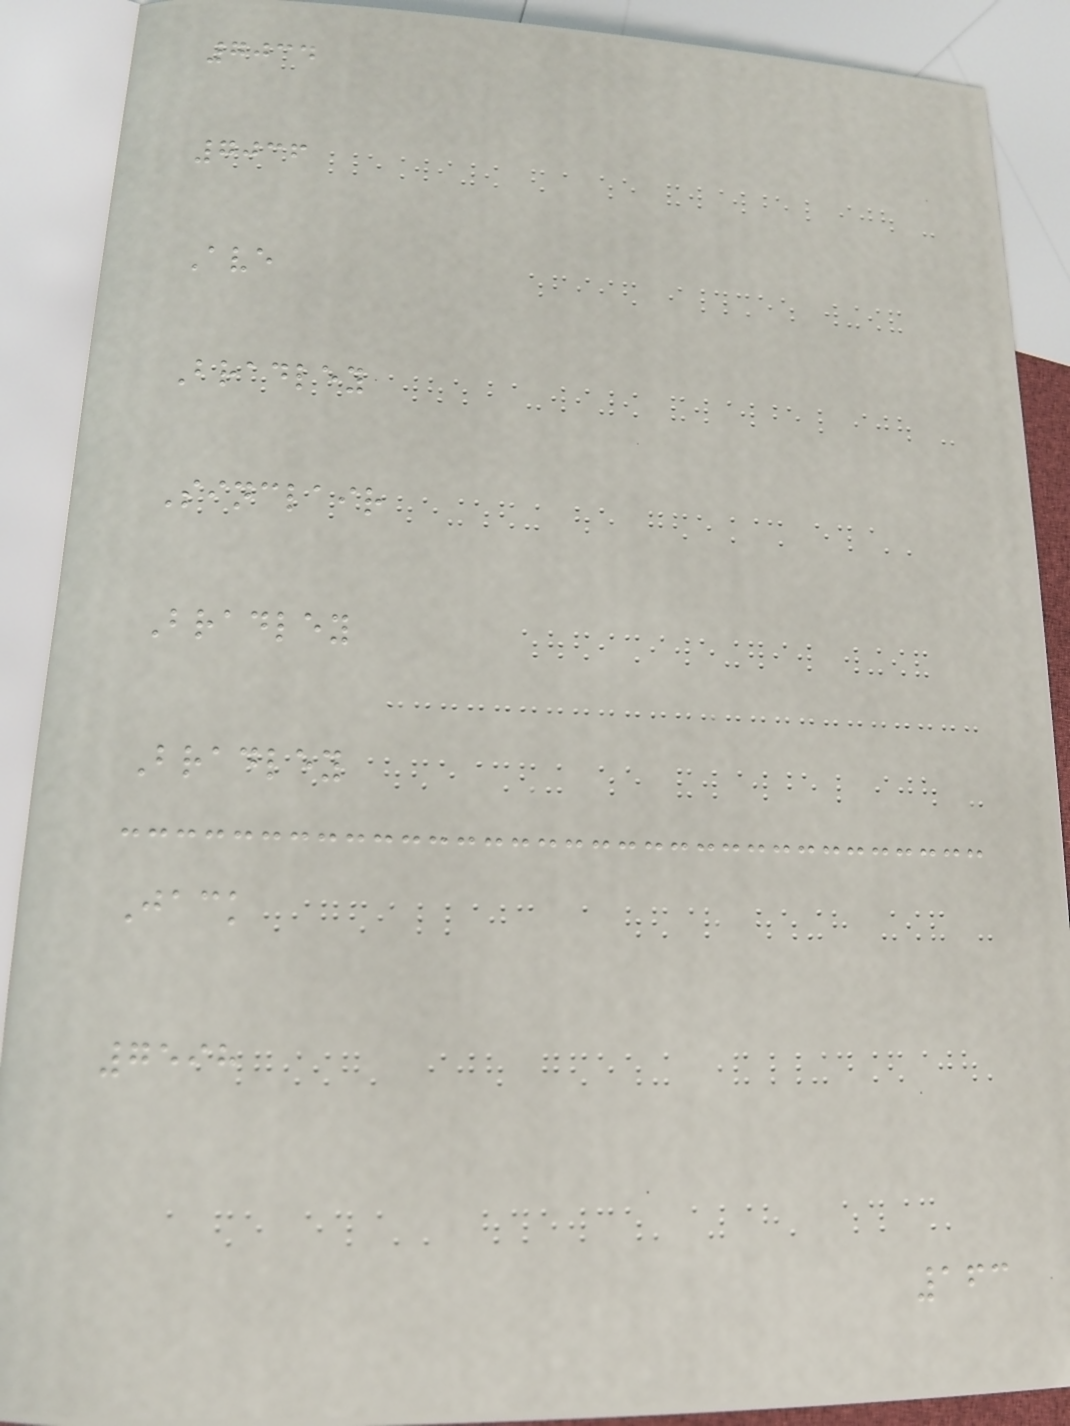7034
7036
Ave
Bradley
Sinclair
Bradley
Bradley
Jack
7598
163
